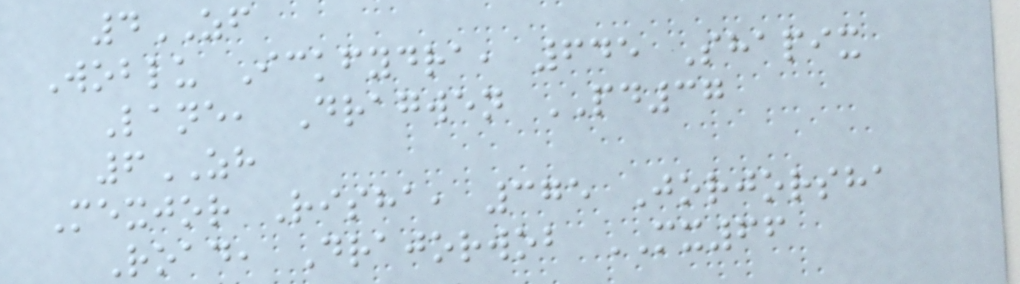4ZF
Woblu Ickfydra, 645 Shapix
Lane, Dragwen PD37
6ZH
Mexjor Risha, 375 Jorjorsha
Road, Drajorwob MX66
